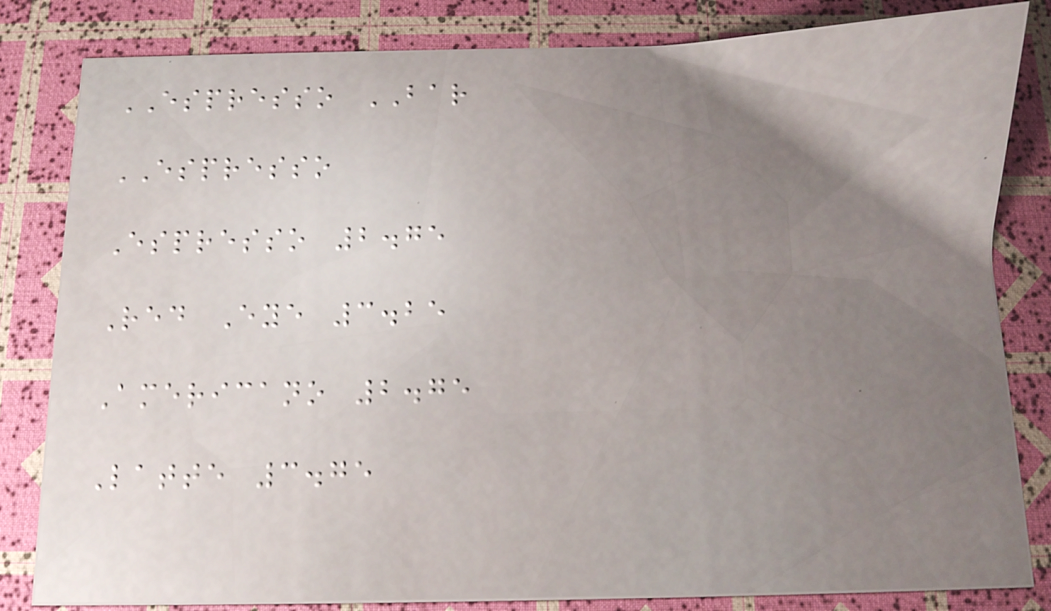ESPRESSO BAR
ESPRESSO
Espresso 2.75
Red Eye 3.25
Americano 2.75
Latte 3.75
